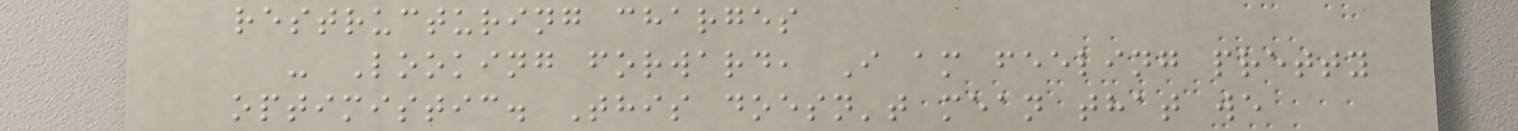restructuring charges
- Looking forward, I am feeling pretty
optimistic. This doesn't mean that we
